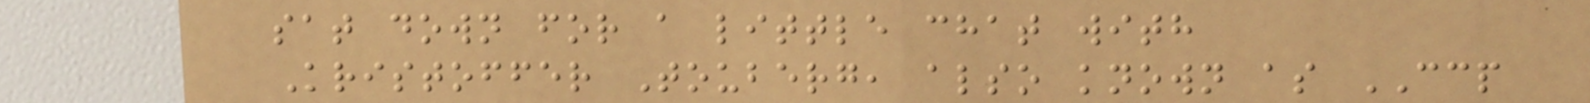sat down for a little chat with
Kristoffer Touberg, also known as CCP
